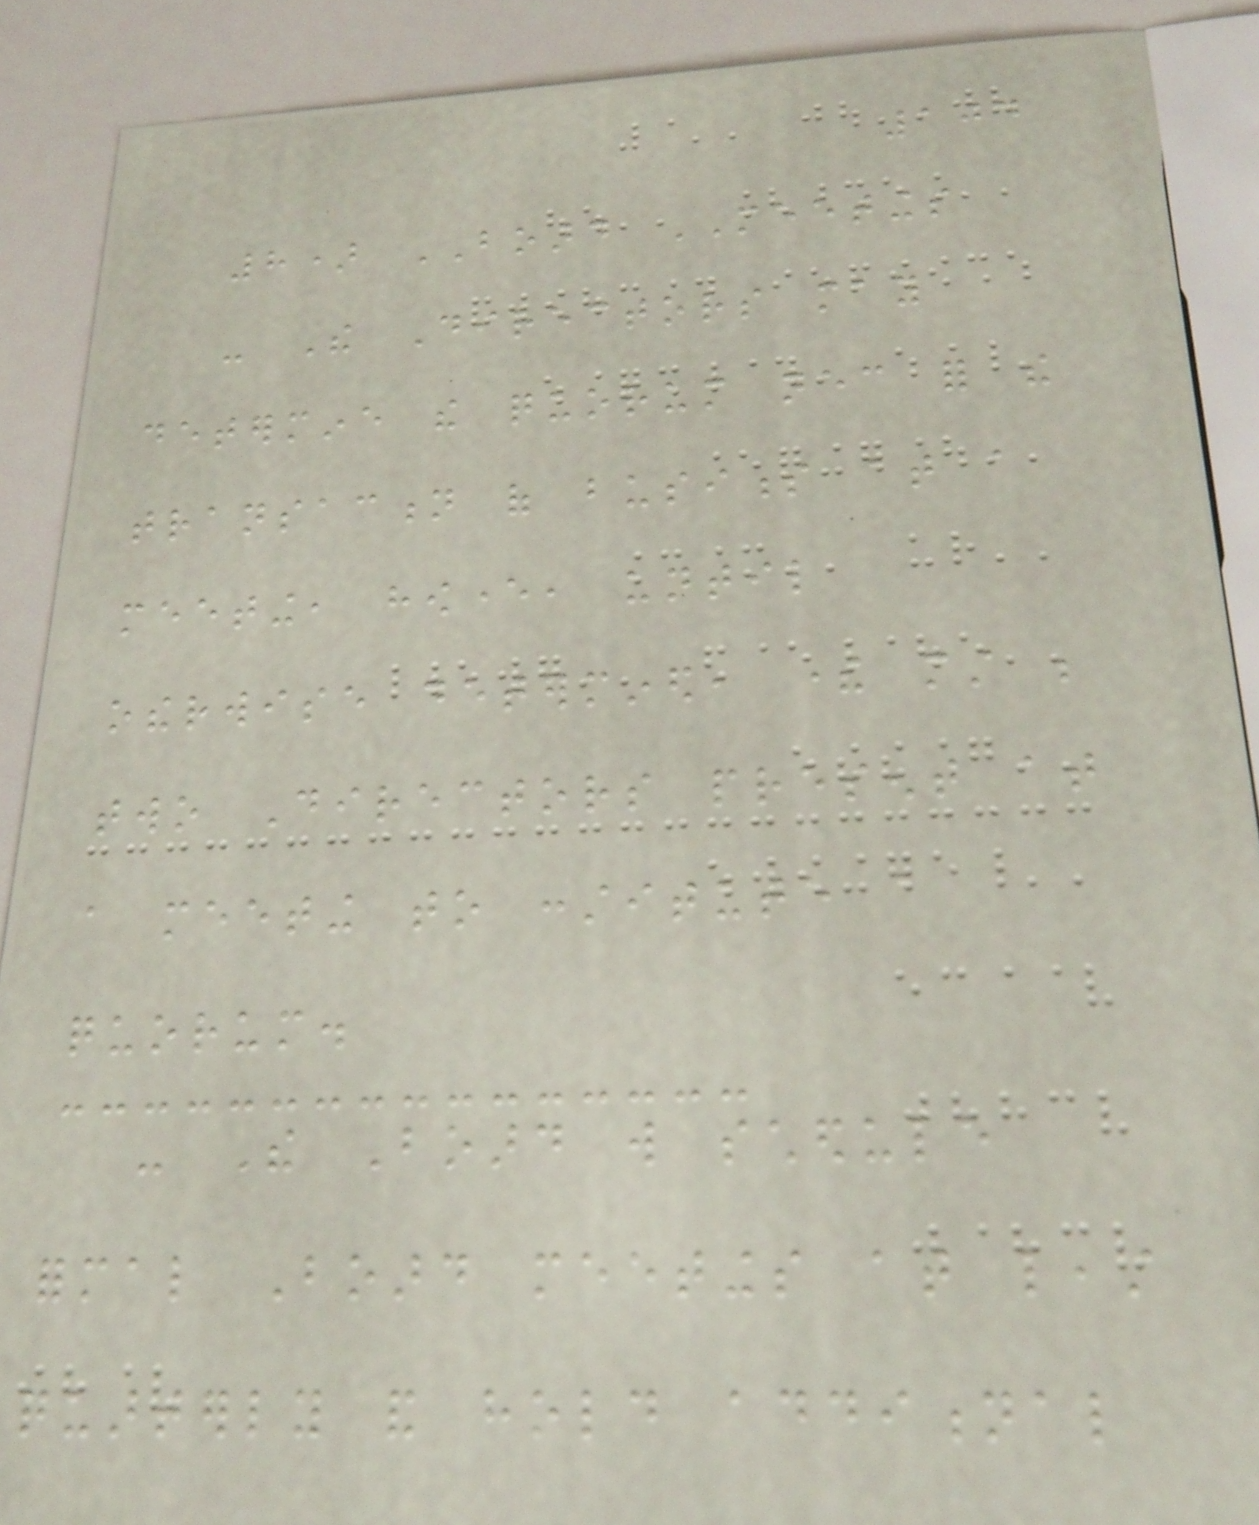104
8) BOARD MEETINGS
- The Directors may
determine the quorum necessary for the
transaction of business at a
meeting, however, until
otherwise determined, there must be
two Directors present at
a meeting to constitute a
quorum.
- The Board will schedule
formal Board meetings at least
quarterly and hold additional
